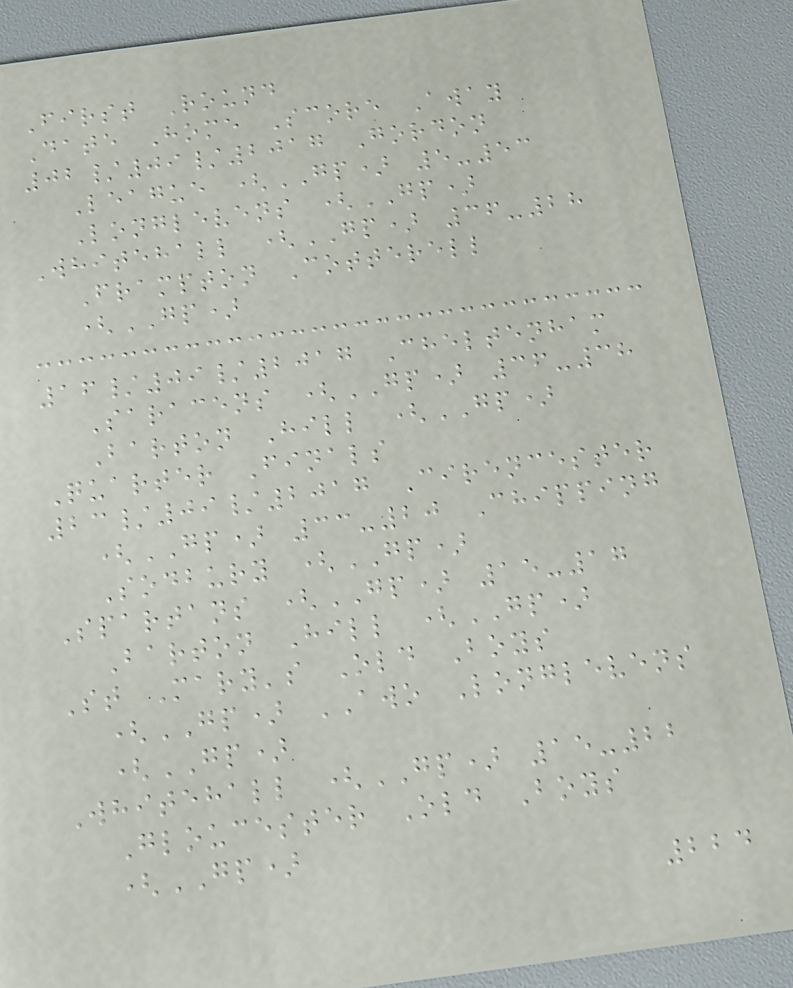First Round
Date Home Score Away
02/09/2017 Gordon
League (GP) 5-53
Longlevens (GP)
Whitehall (GP) 36-28
Frampton Cotterell
(GP)
16/09/2017 Cheltenham
Saracens (GP) 36-38
Barton Hill (GP)
Quarter Finals
23/09/2017 Cirencester
(GP) 33-20 Chipping
Sodbury (GP)
Spartans (GP) 15-17
Barton Hill (GP)
St Mary's Old Boys
(GP) AWO Longlevens
(GP)
Whitehall (GP) 15-22
Gloucester Old Boys
(GP)
224
